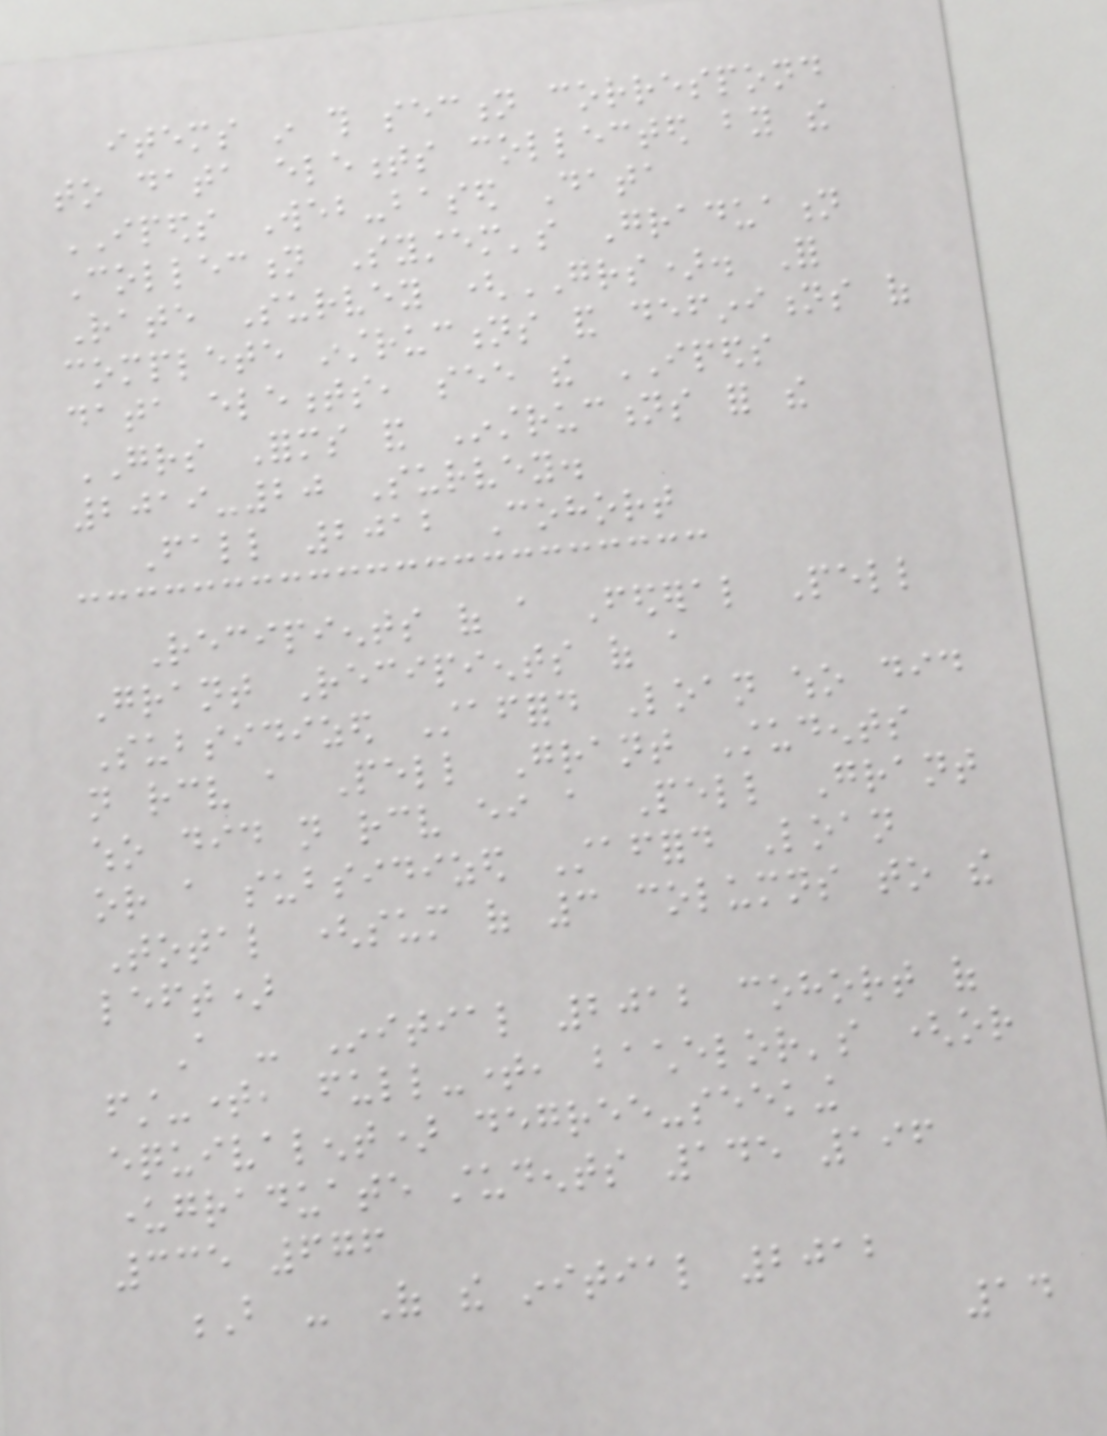items in this section correspond
to data elements collected by the
IPEDS Web-based Data
Collection System's Graduation
Rate Survey (GRS). For
complete instructions and definitions of
data elements, see the IPEDS
GRS Forms and Instructions for the
2019-20 Survey.
Fall 2012 Cohort
Recipients of a Federal Pell
Grant Recipients of a
Subsidized Stafford Loan who did
not receive a Pell Grant Students
who did not receive either a Pell Grant
or a subsidized Stafford Loan
Total (sum of 3 columns to the
left)
A - Initial 2012 cohort of
first-time, full-time, bachelor's (or
equivalent) degree-seeking
undergraduate students 145 196
335 676
B - Of the initial 2012
14
